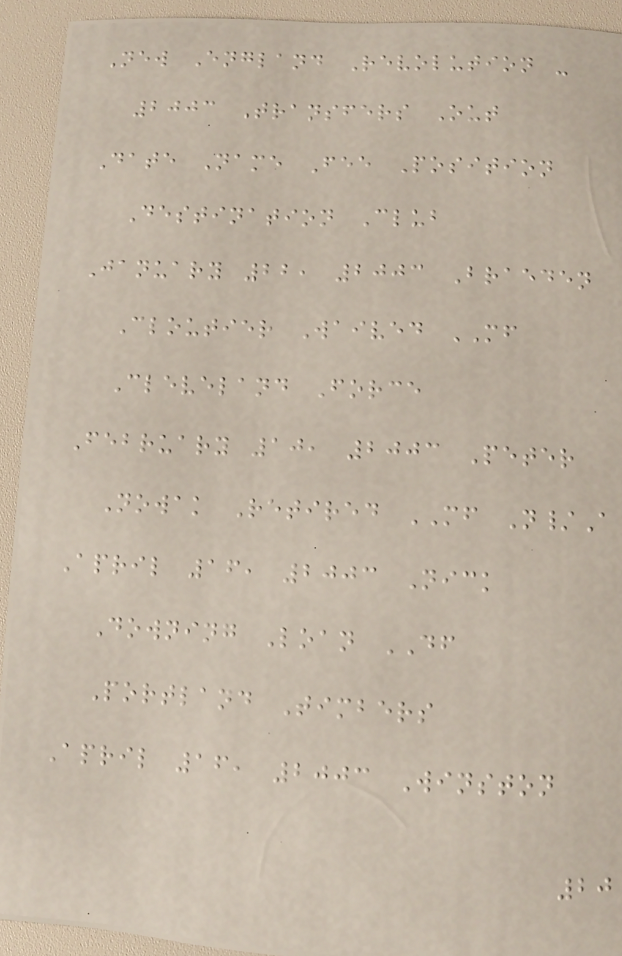New England Revolution -
2003 Transfers Out
Date Name Fee Position
Destination Club
January 22, 2003 Braeden
Cloutier Waived MF
Cleveland Force
February 10, 2003 Peter
Nowak Retired MF N/A
April 16, 2003 Nick
Downing Loan DF
Portland Timbers
April 16, 2003 Winston
20
